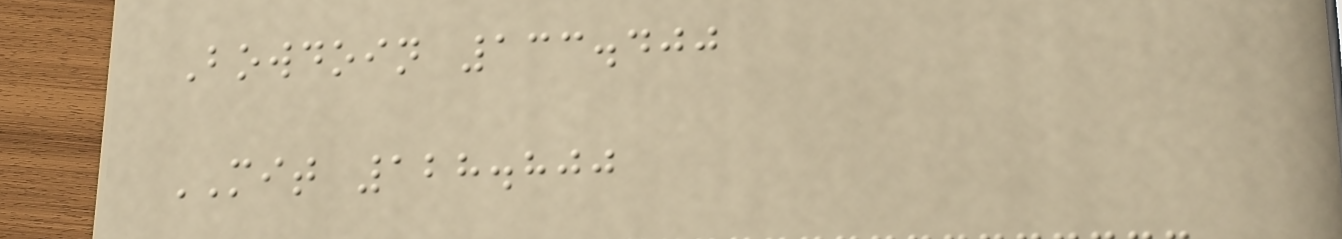Bowdoin 133.400
MIT 128.800
